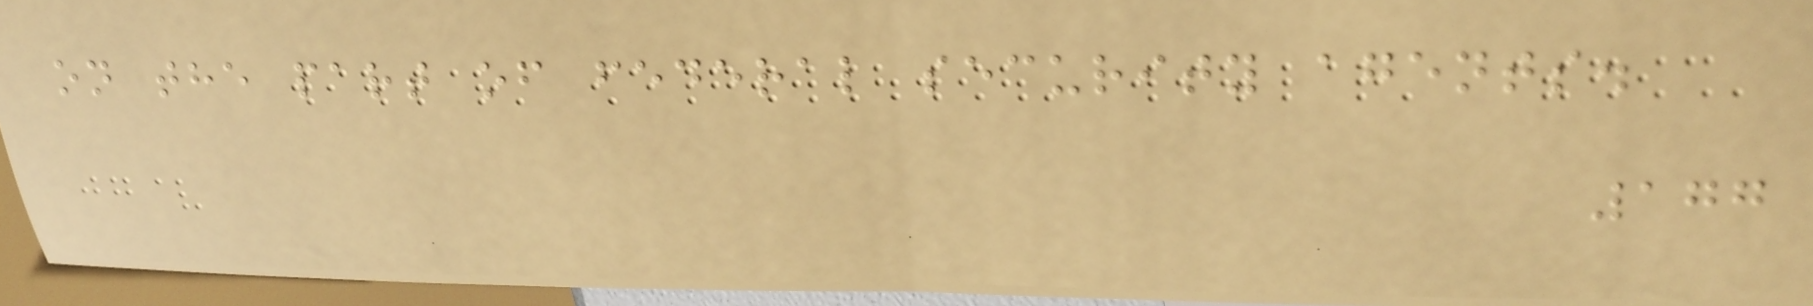on the part of federal security agents.
177
